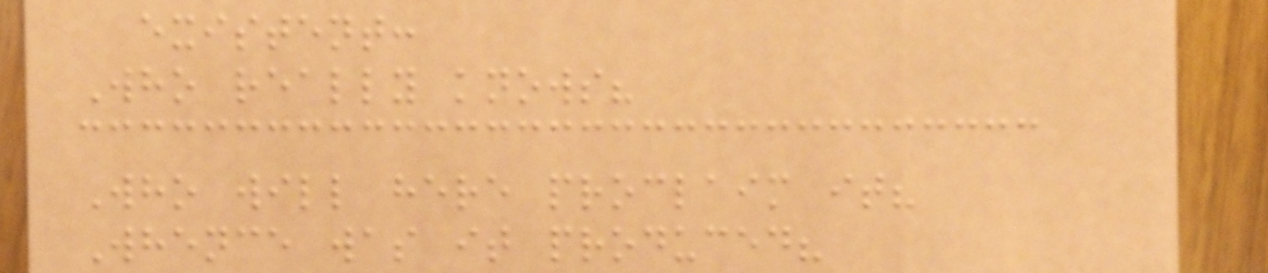existent:
Who really knows?
Who will here proclaim it?
Whence was it produced?
